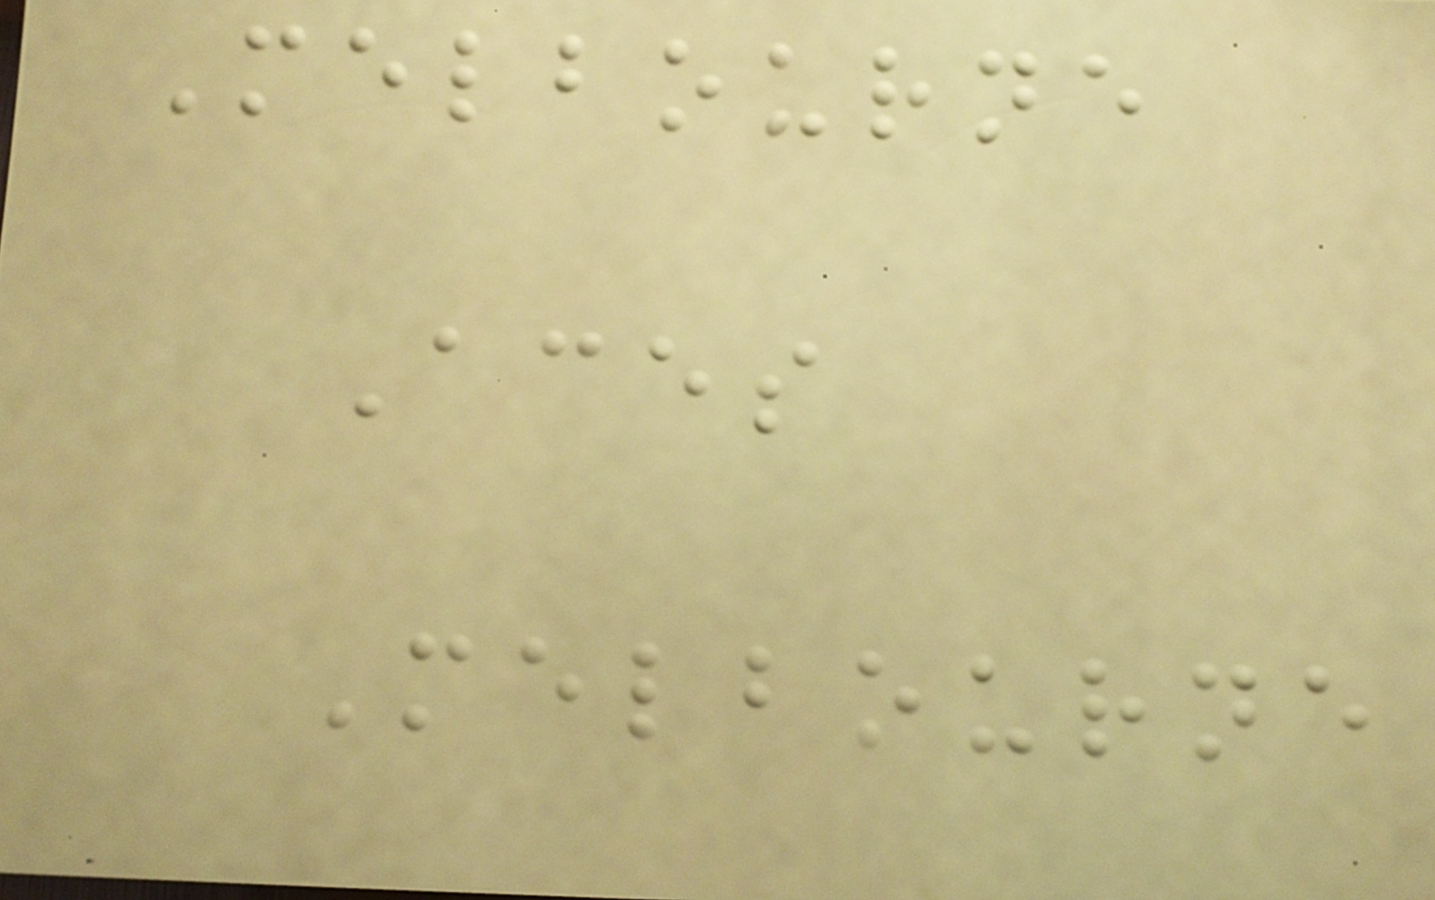Melbourne
Aces
Melbourne
